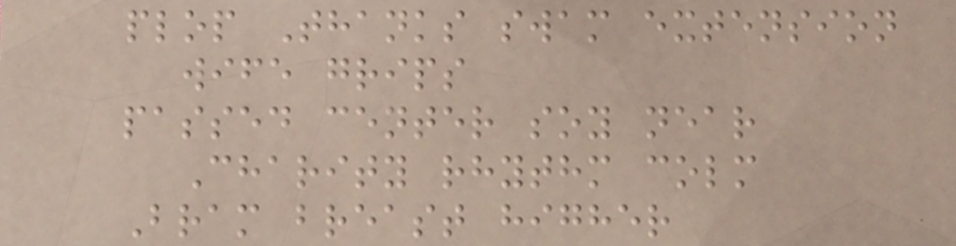plop Thanks swam extension
wife grips
passed center soy near
Charity rhythm colm
Bram breast higher
